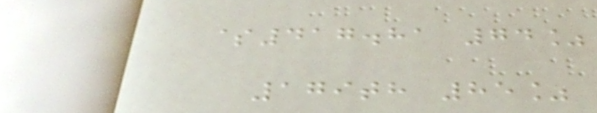$417.81 74%
179th 85%
